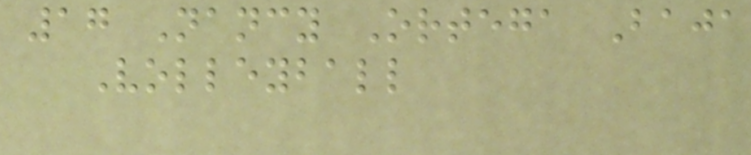17 Nancy Ortega Baja
Volleyball
